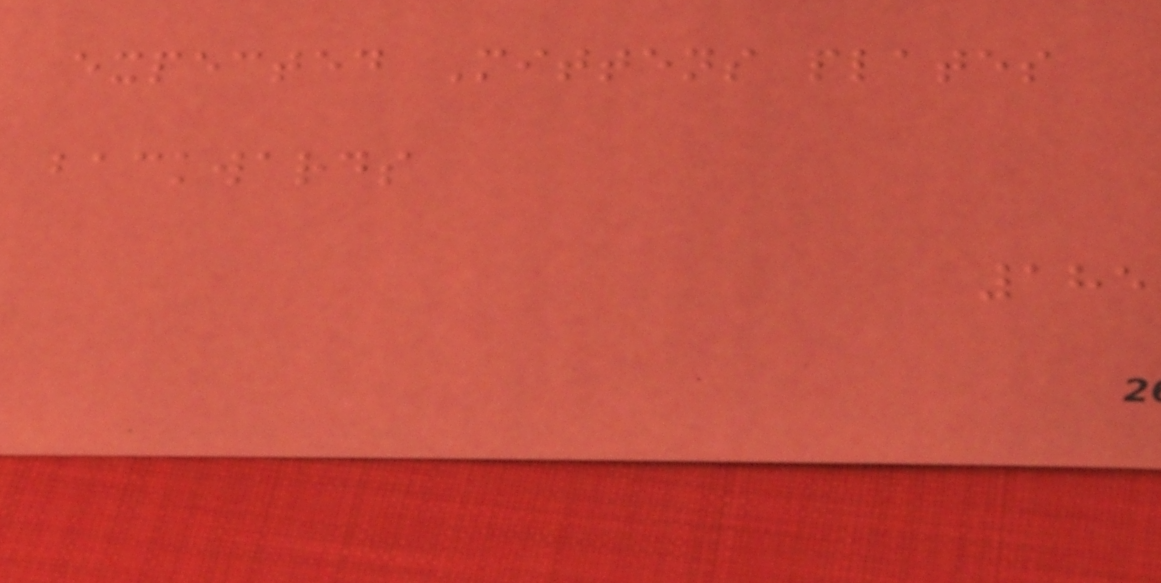expected Mittens plates
backwards
185
